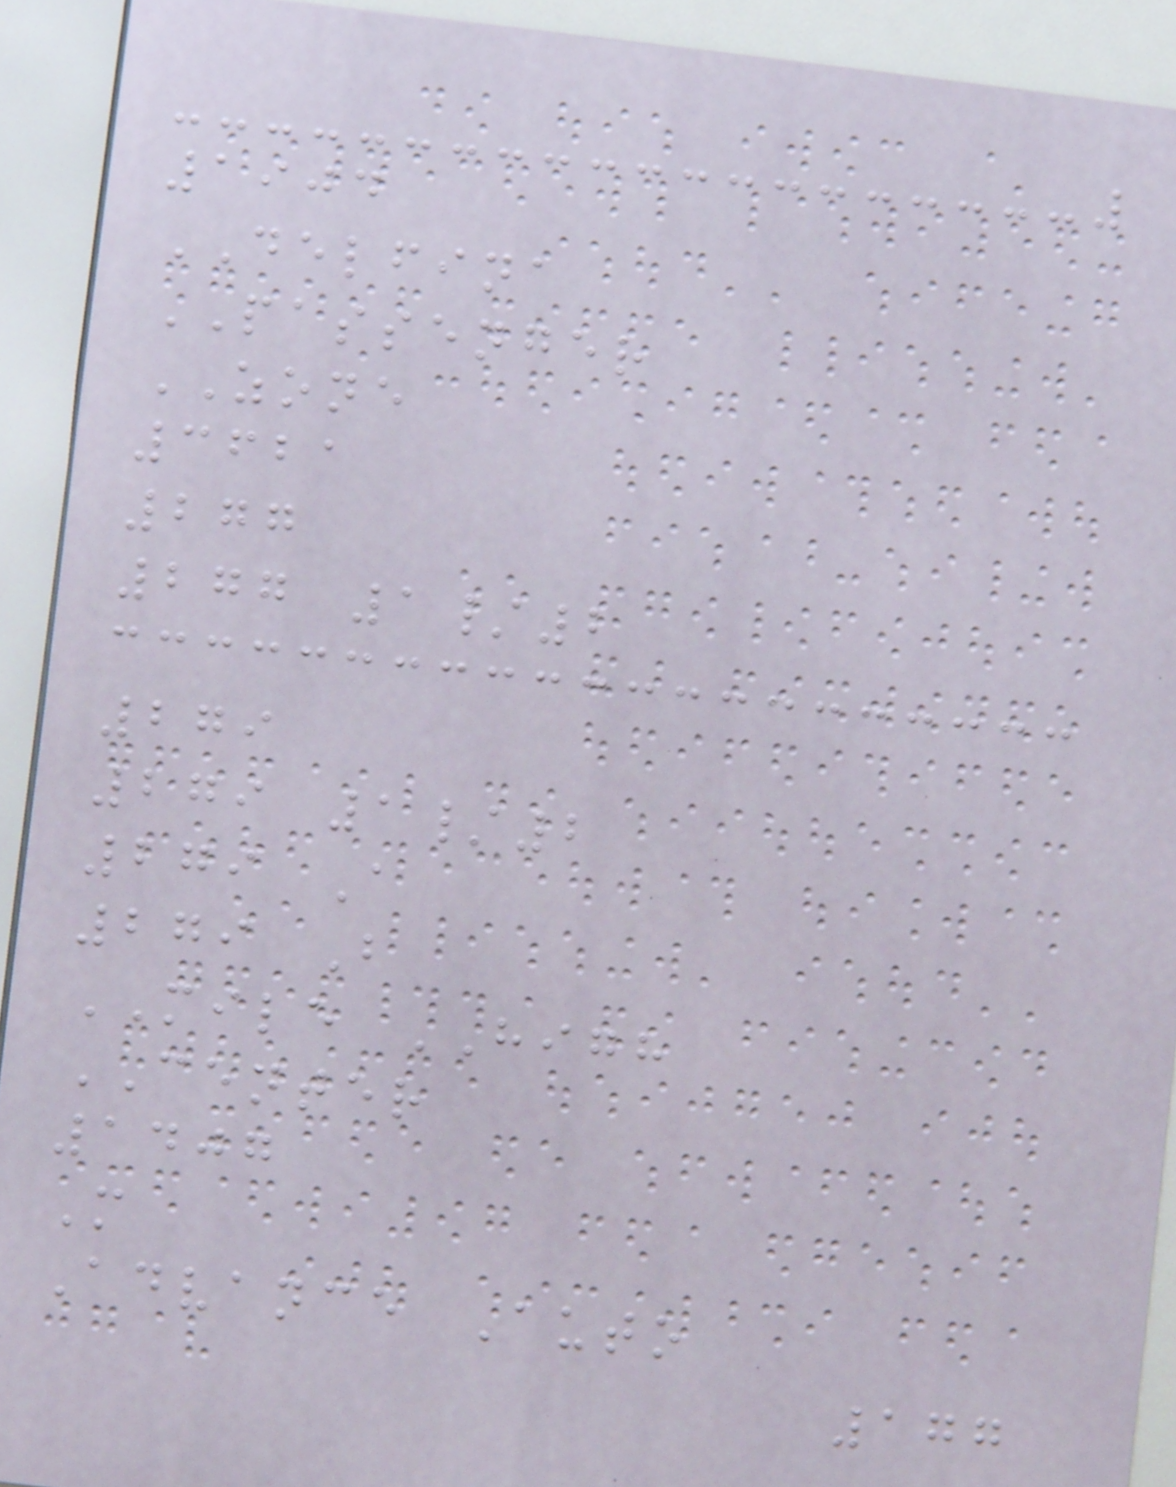1904
DELFINA
PASSENGER
ZONE
3621
277
277 1/2
279
279 1/2
279 A
279 B
MILE HIGH
CENTER
1407
M
Advance Auto
177
